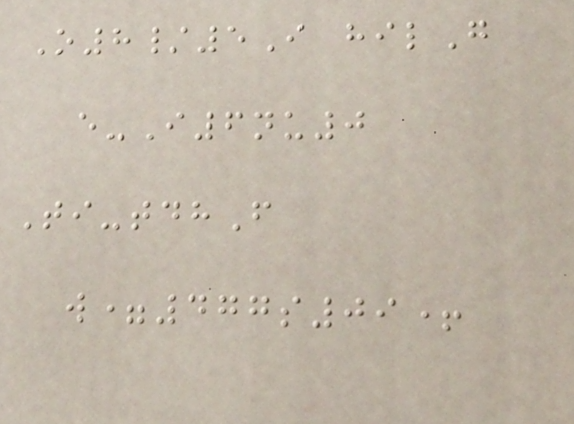O8/5I hilG
e-I6nu0
Ti-tdhF
w=477s09+
